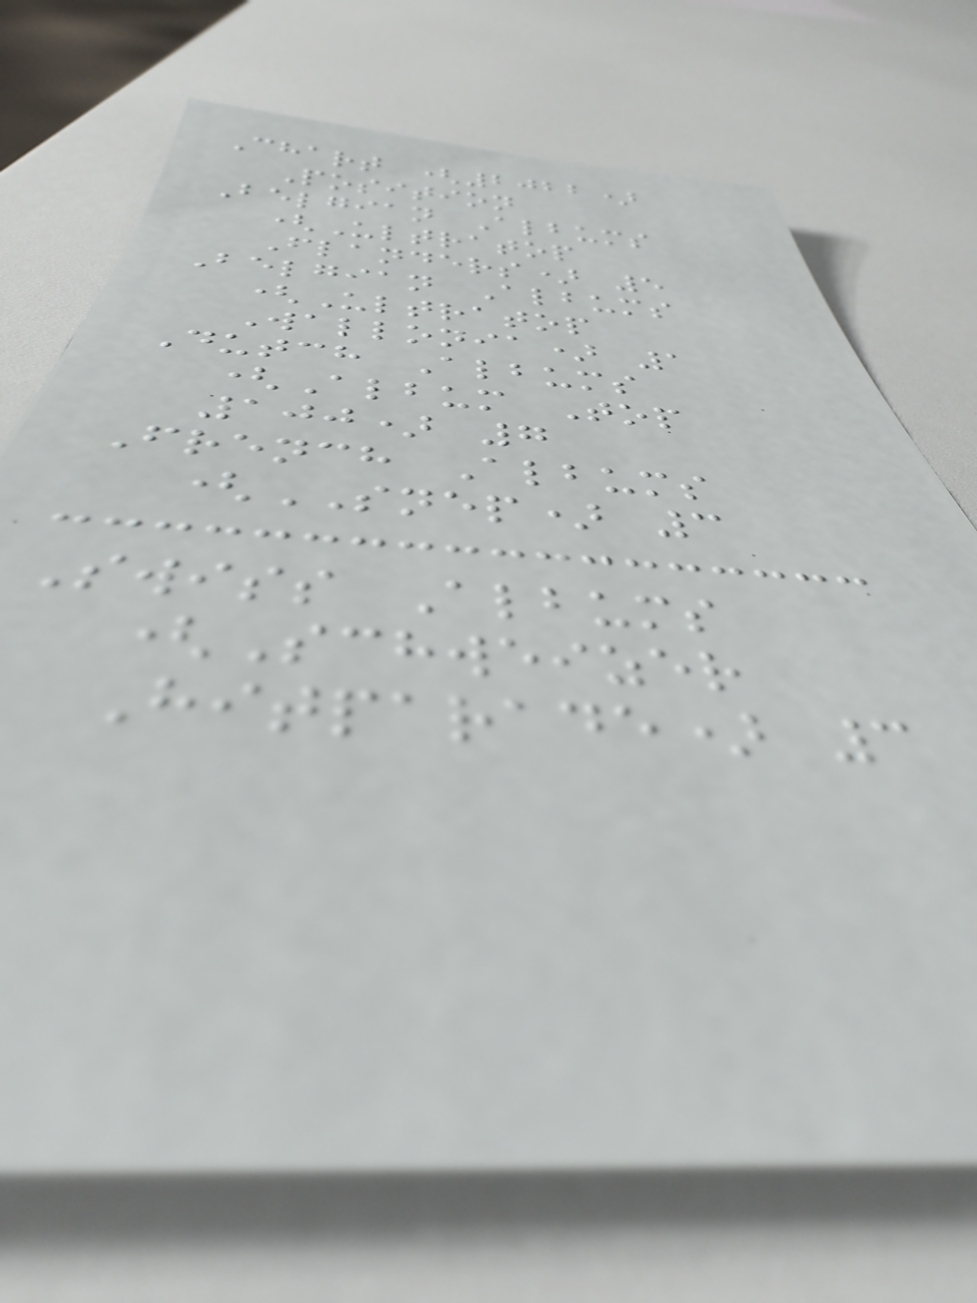Chart (2022)
Position
Belgian Albums
(Ultratop
Flanders) 5
Belgian Albums
(Ultratop
Wallonia) 1
Dutch Albums
(Album Top
100) 7
French Albums
(SNEP) 3
Swiss Albums
(Schweizer
Hitparade) 3
